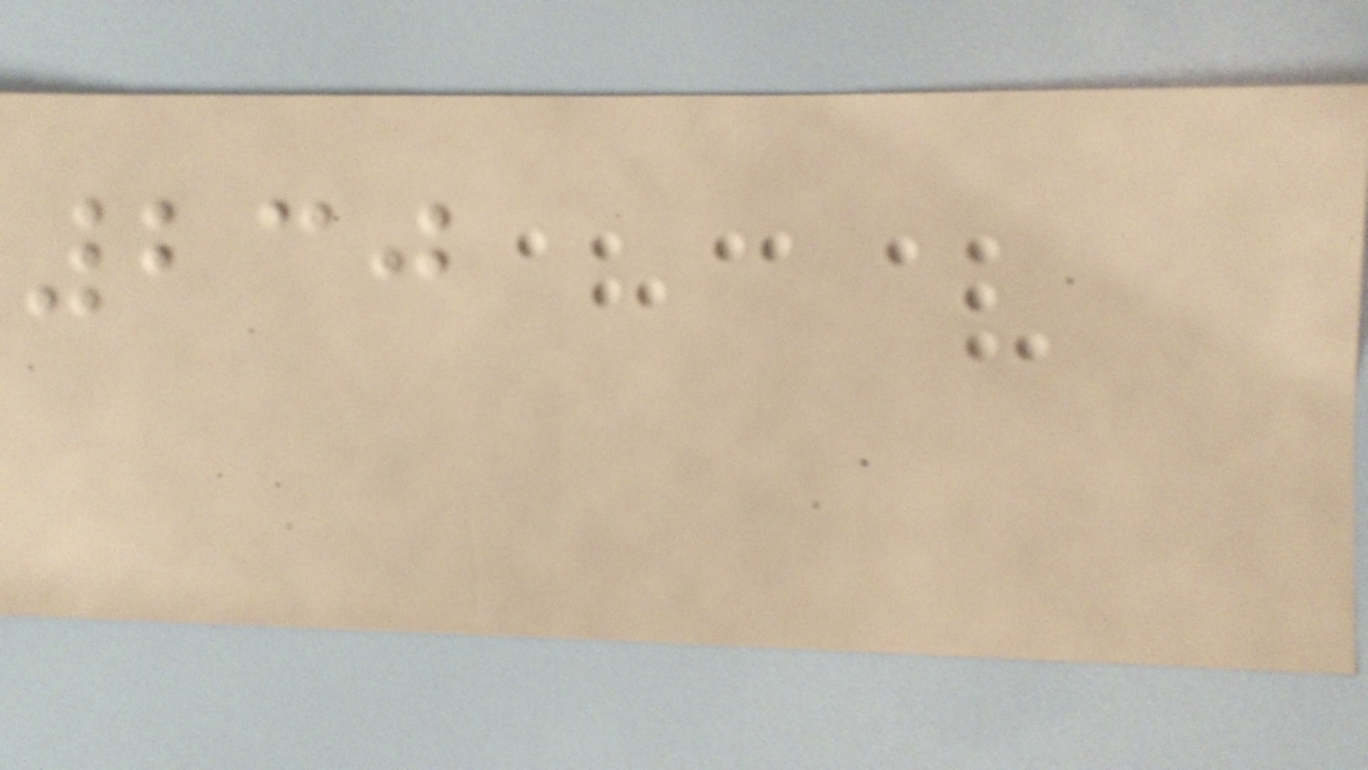230
